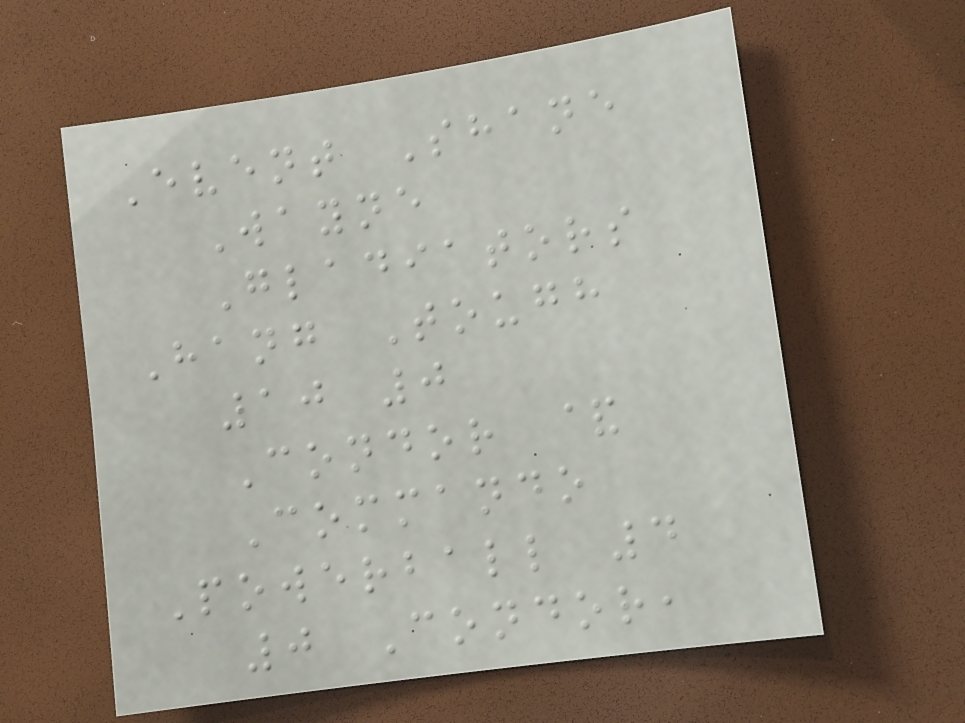Event Shane
Wayne
Gladiators
Hang Tough
10 0
Condor &
Commando
Powerball 4
0 Condor,
